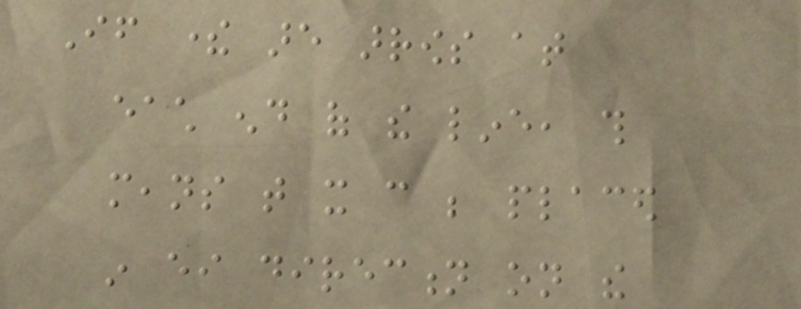If there are arrows at
each end of the line, this
means that it can be placed
in either direction on the
